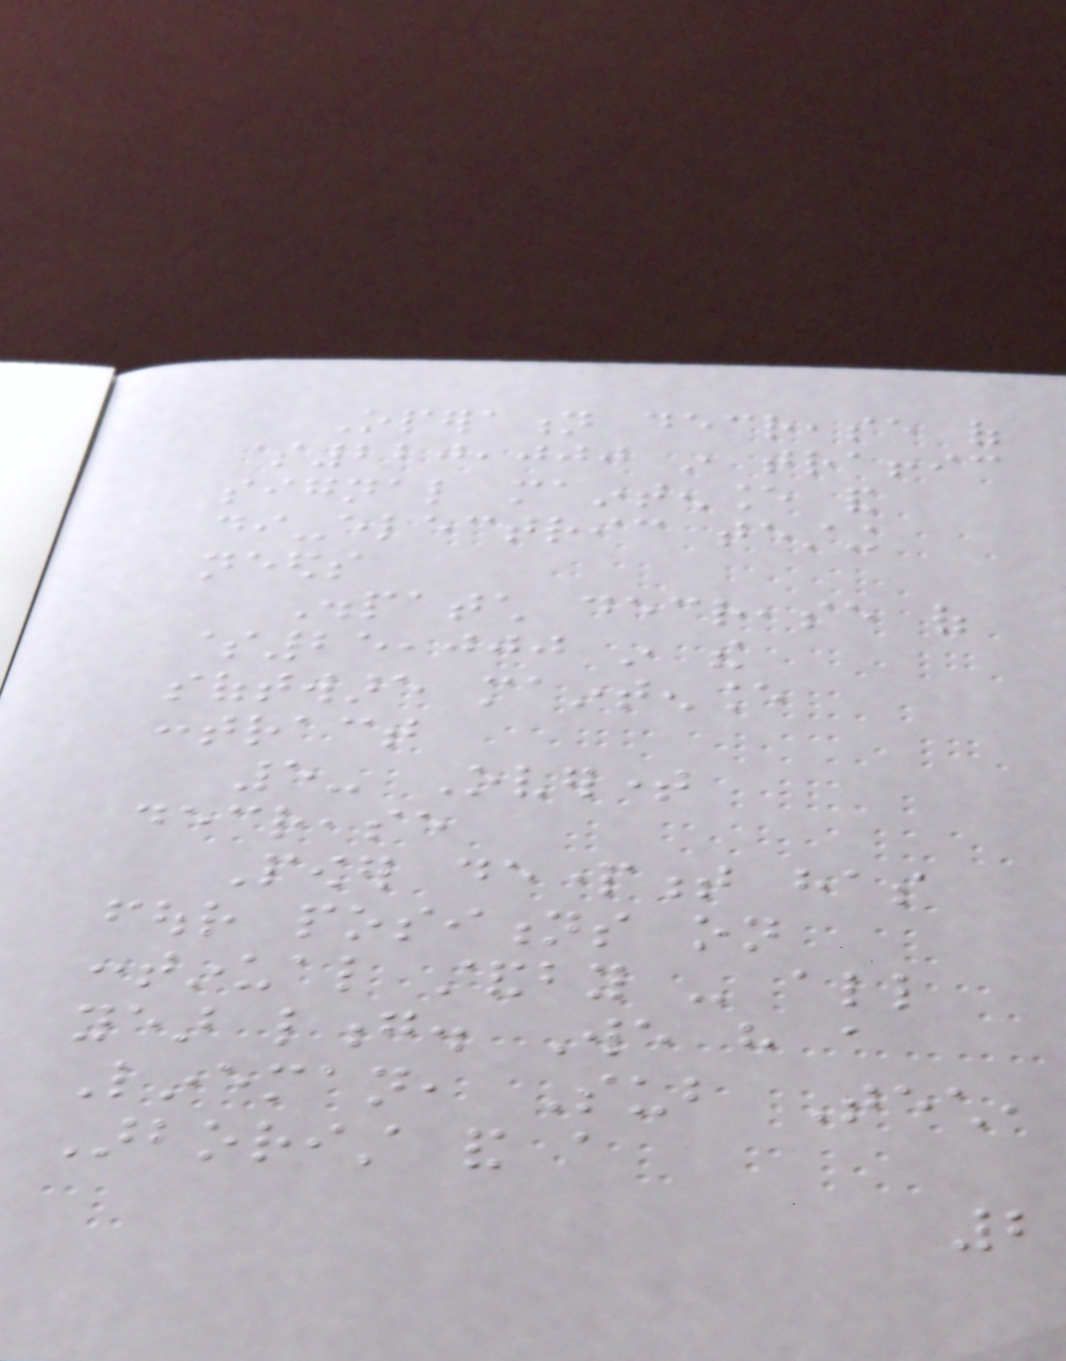Operation decrease of
$220,000 in traffic
signal maintenance and
di-electric testing
needs
Dispatch decrease of
$25,000 in the
software maintenance
contract
5- Overtime
decrease
Power department has
four positions on
continual standby - all
year long. We have a
Lineman, Sub Tech,
Arborist and a
2
